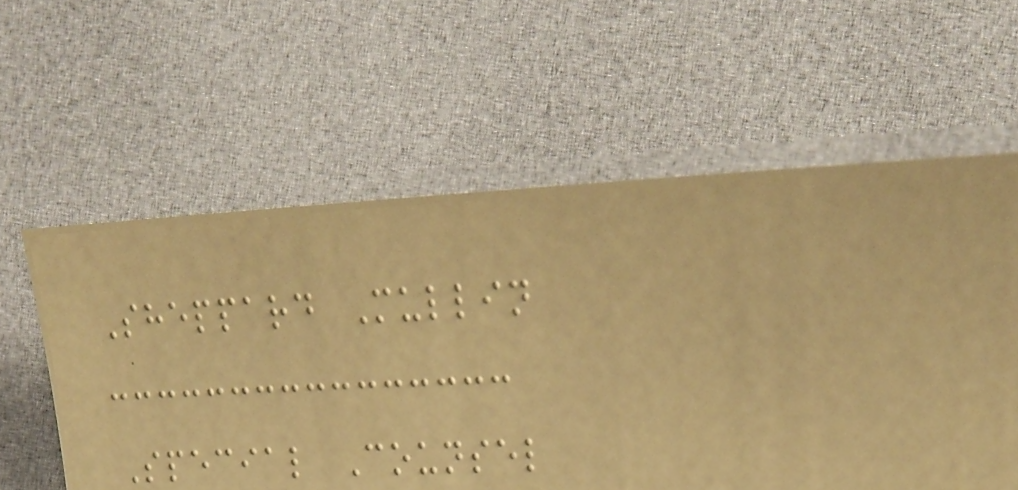Sheppard Mullin
Special Counsel
